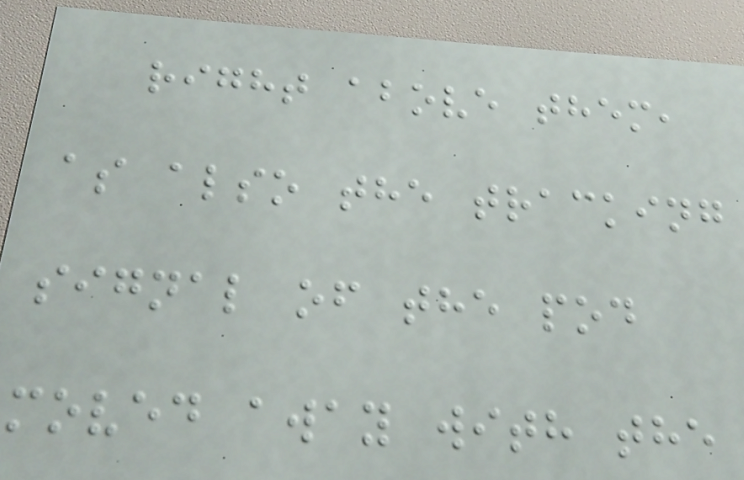right above them,
as also the tracking
signal of the pod
moved away with the
